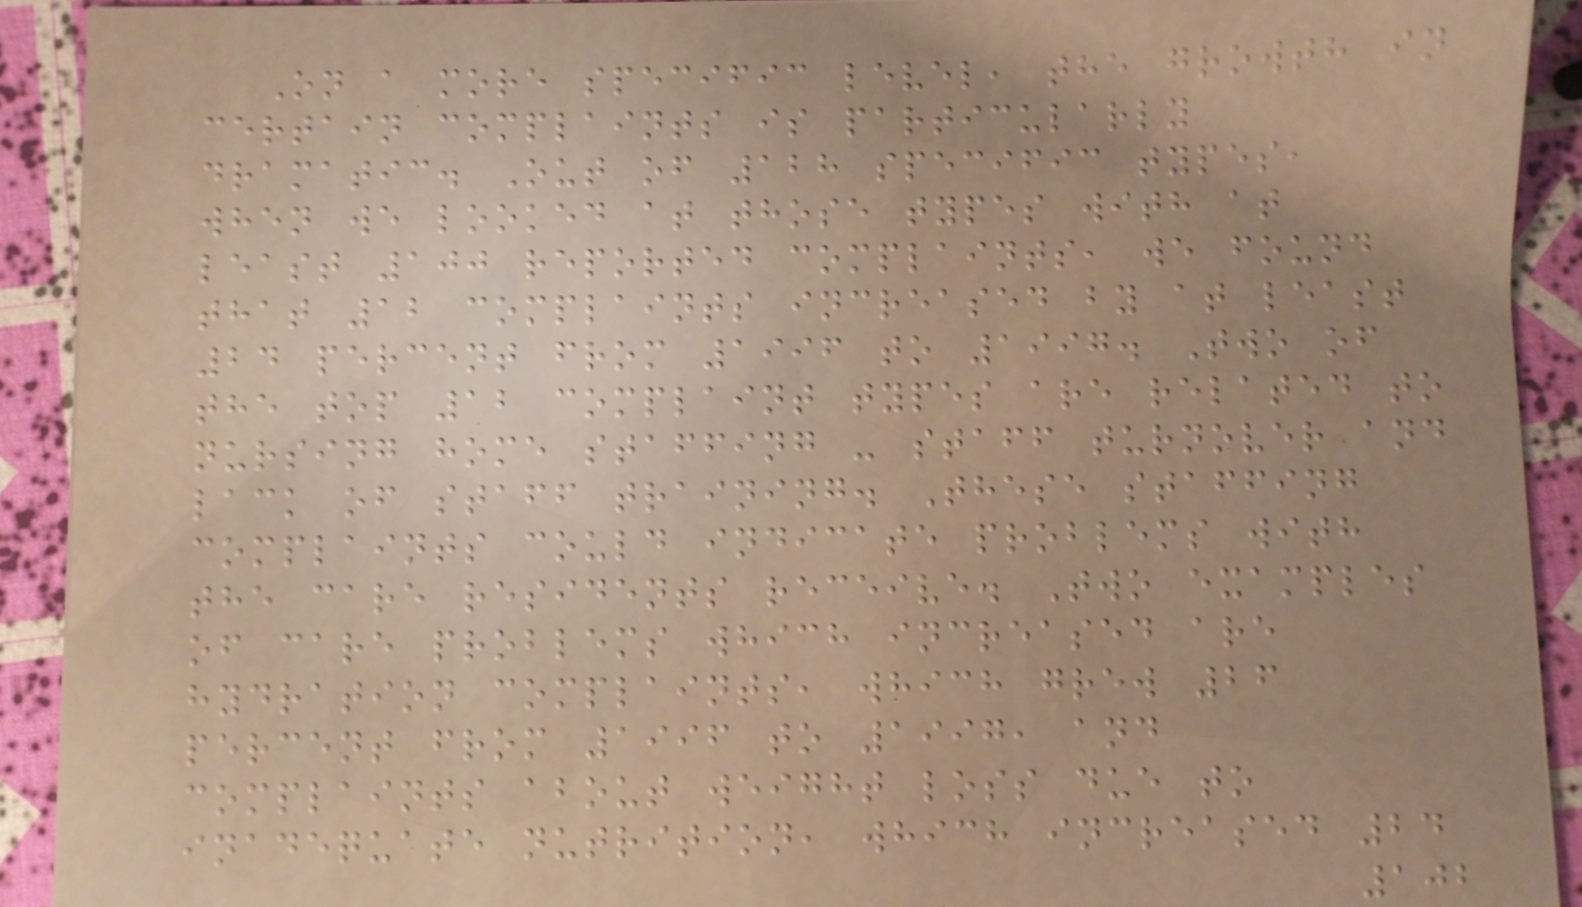On a more specific level, the growth in
certain complaints is particularly
dramatic. Out of 128 specific types,
when we looked at those types with at
least 100 reported complaints, we found
that 12 complaints increased by at least
24 percent from 1996 to 1997. Two of
the top 12 complaint types are related to
nursing home staffing - staff turnover and
lack of staff training. These staffing
complaints could indicate problems with
the care residents receive. Two examples
of care problems which increased are
hydration complaints, which grew 26
percent from 1996 to 1997, and
complaints about weight loss due to
inadequate nutrition, which increased 24
102
